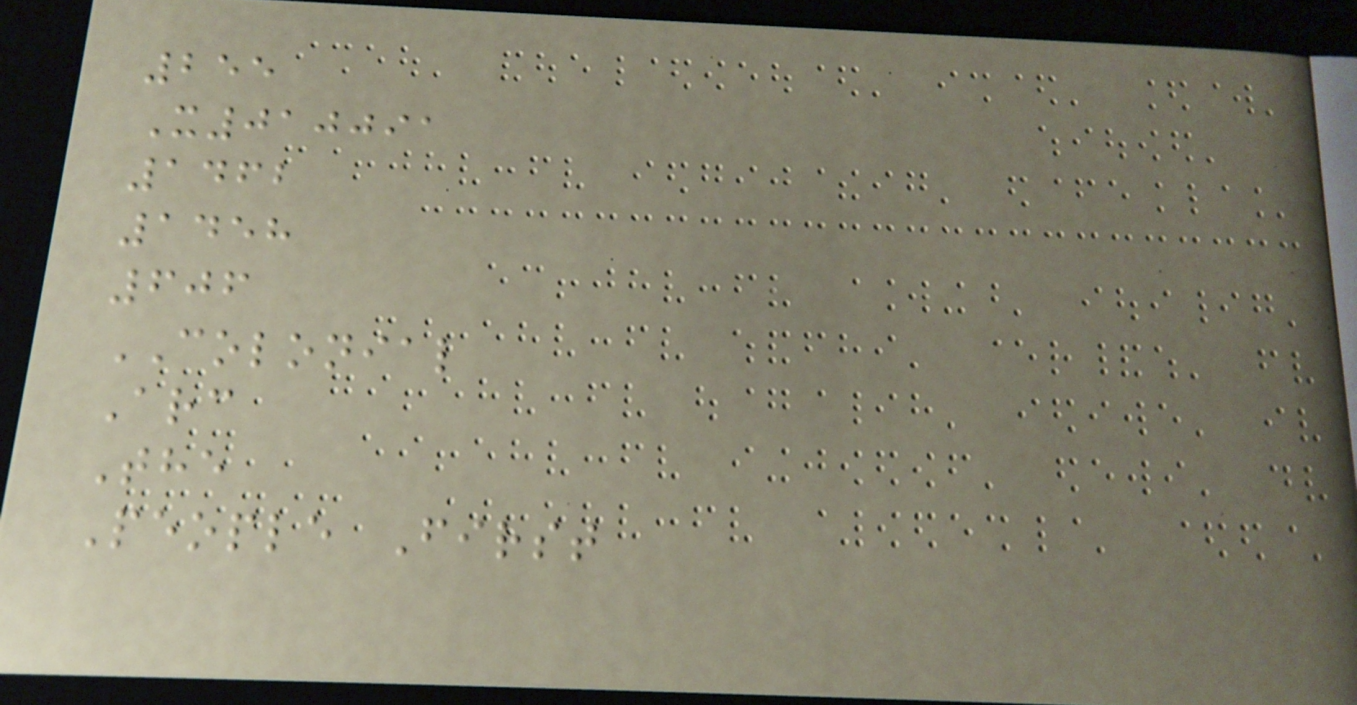255
X010091
1462
1458
606
COLONIAL
Arc
The
People First
